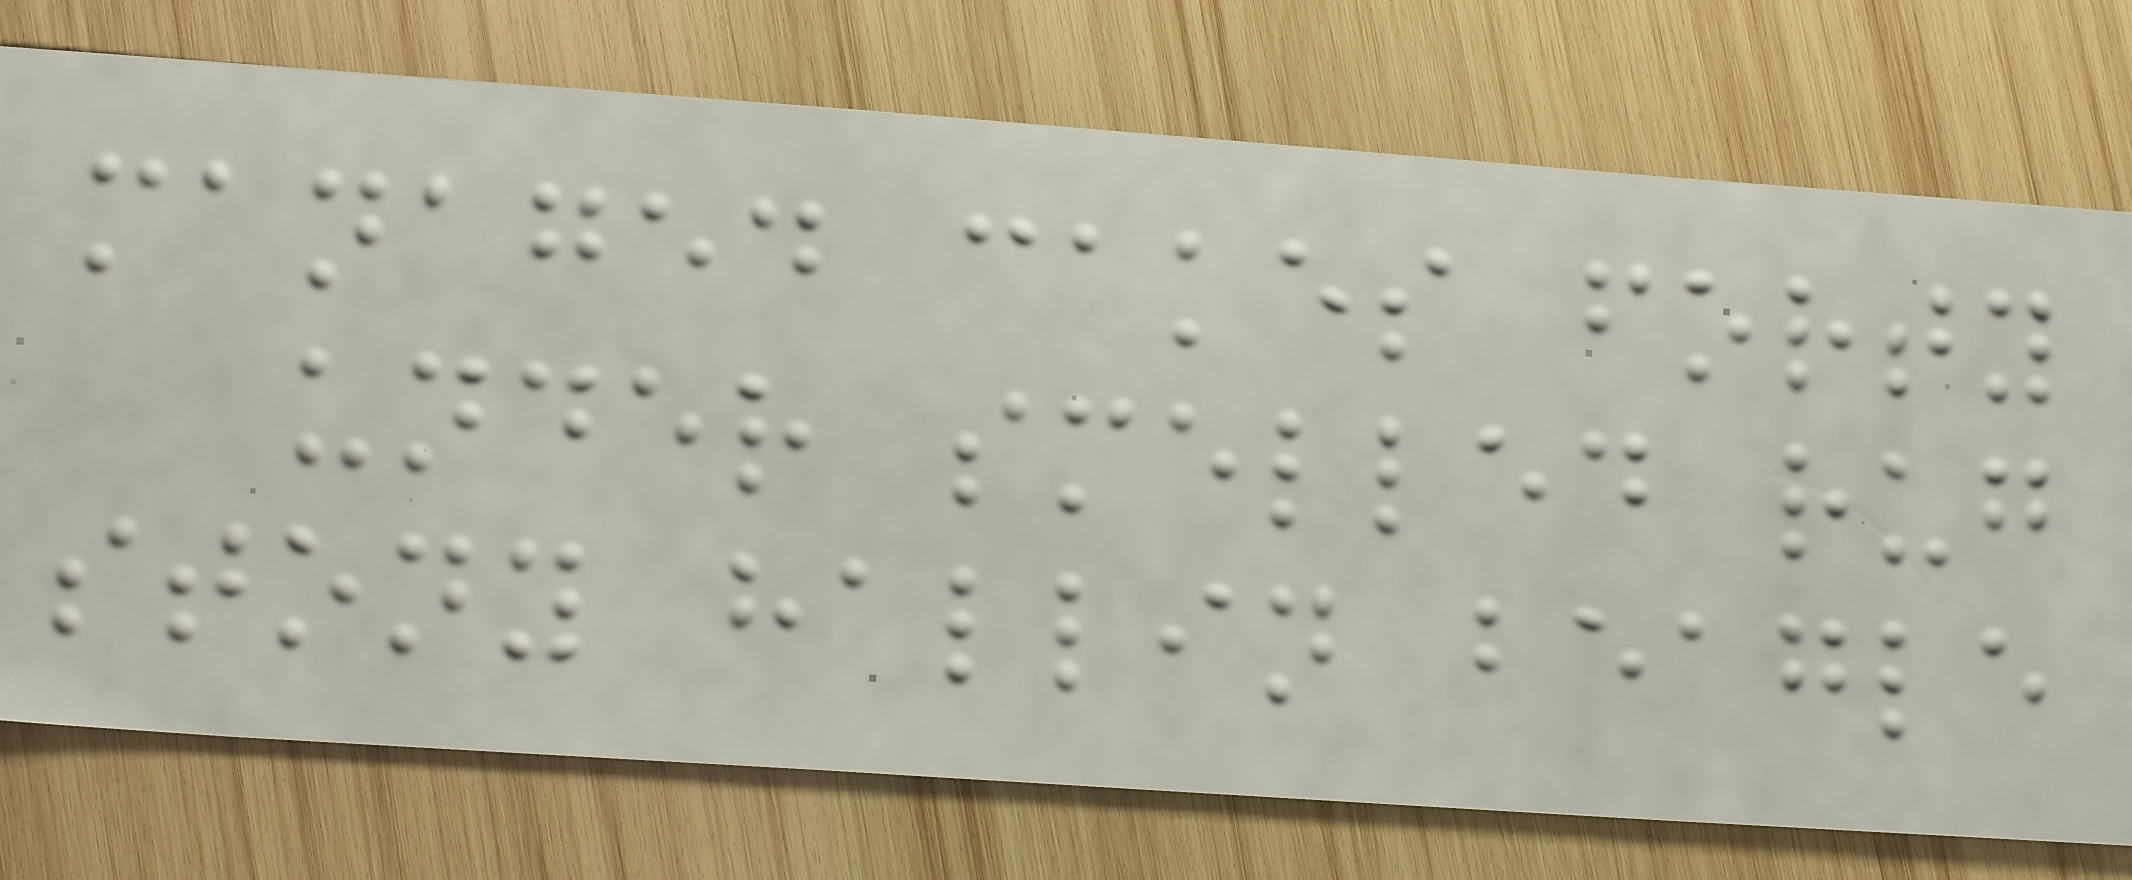managed cakes forty
under smelled rug
stony hallin beagle
